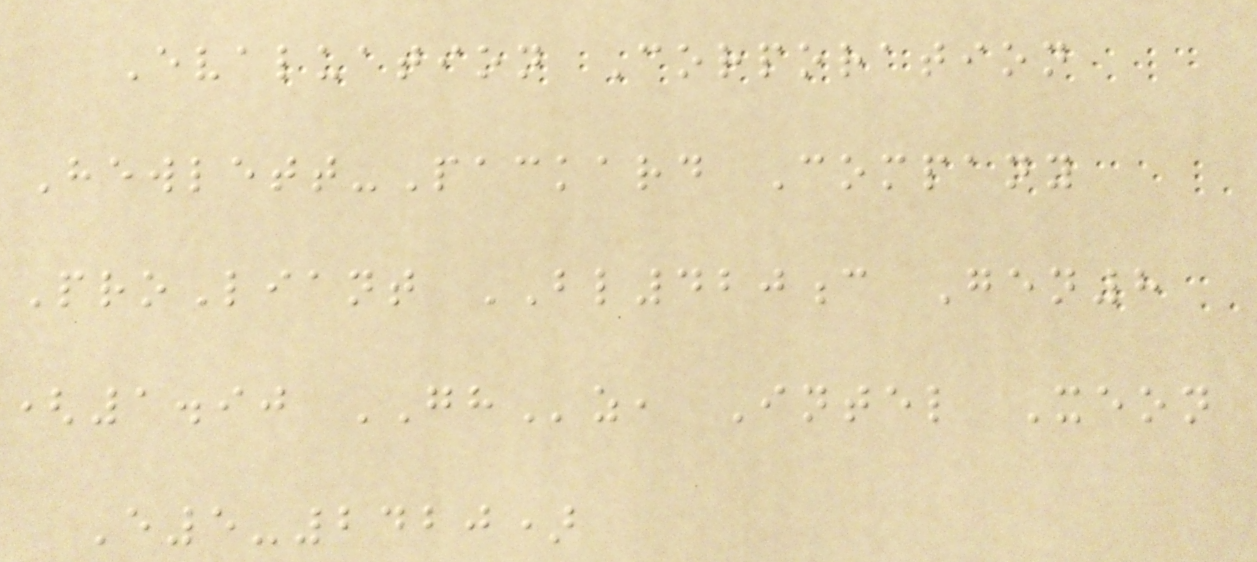Evaluation Corporation
Hewlett-Packard Company
ProLiant BL420c Gen8
(1.90 GHz, Intel Xeon
E5-2420)
